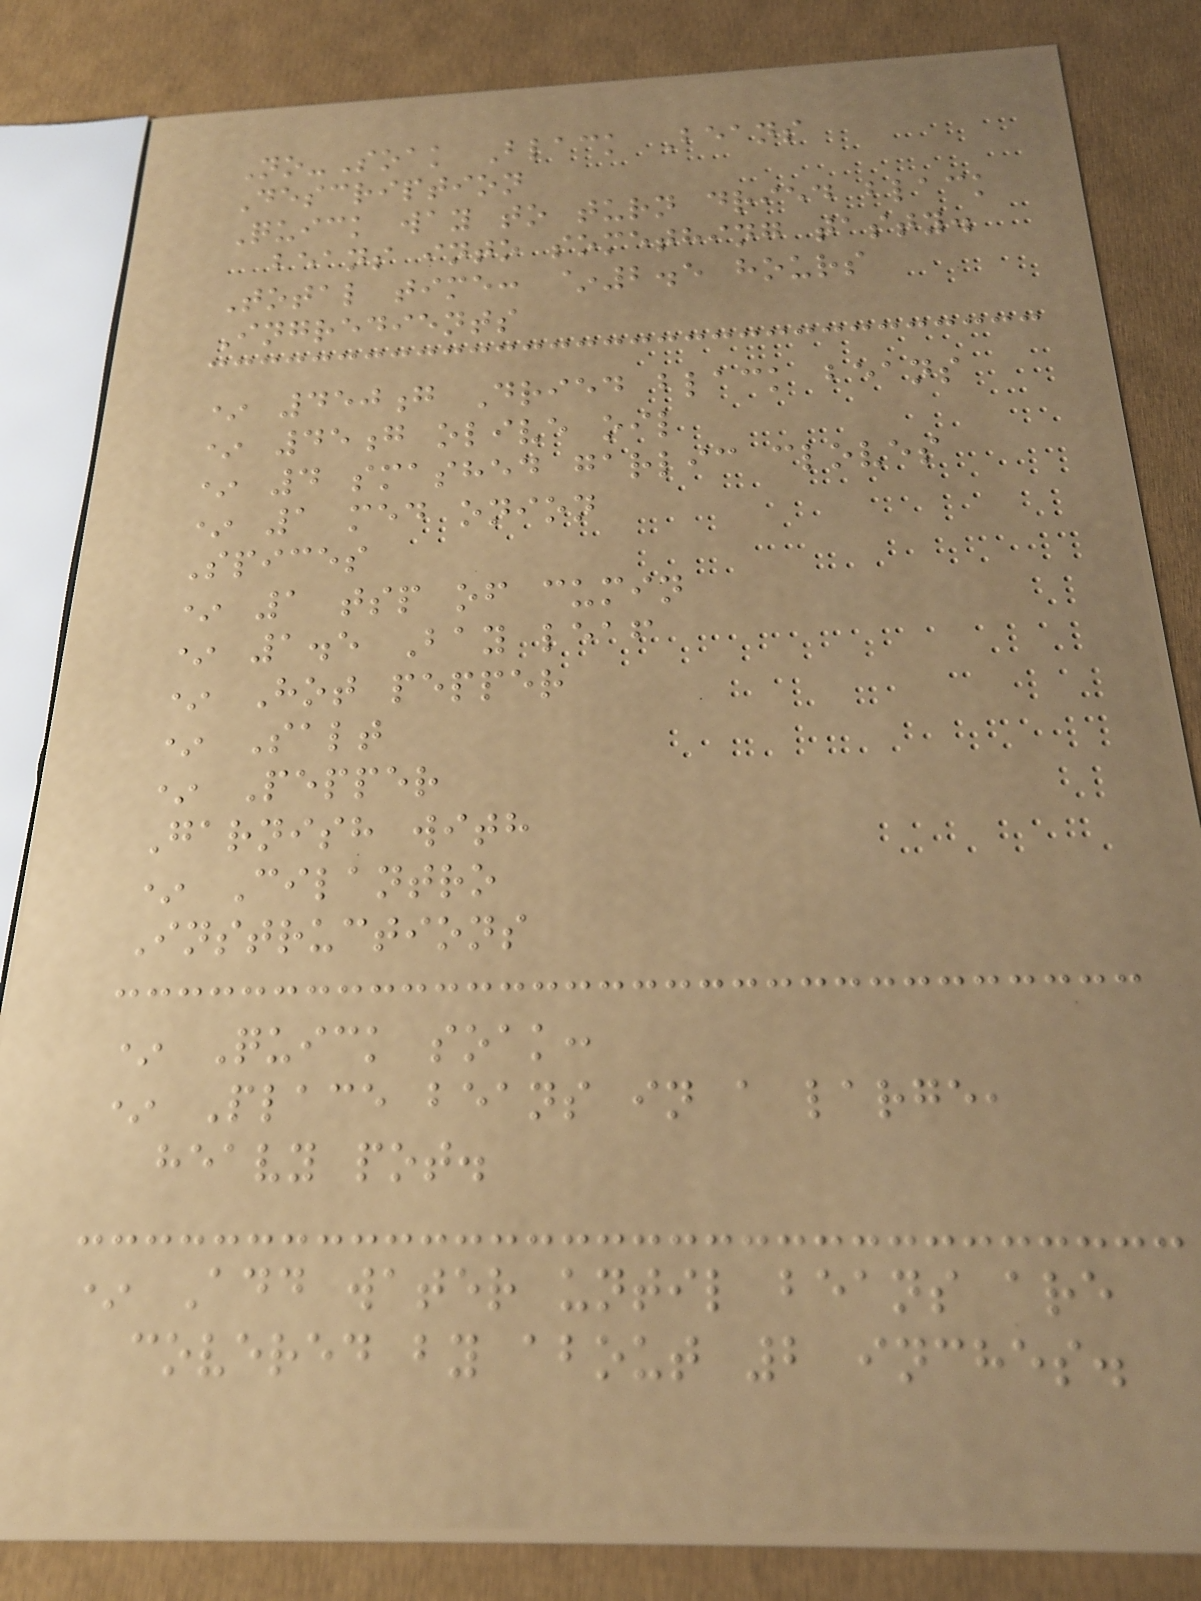No-Soak Black Beans
Description
Quick way to turn dried black
beans into something tasty.
Total time: ~2.5 hours
Ingredients
* 450g Dried black beans
* 45g olive oil
* 4 smashed garlic cloves
* 1 med onion
Spices
* 1 tsp of cumin
* 1.5 Bay leaf
* Hot pepper
* Salt
* Pepper
Garnish with
* Cilantro
Instructions
* Quick soak:
* Place beans in a large,
heavy pot.
* Add water until beans are
covered by about 2 inches.
